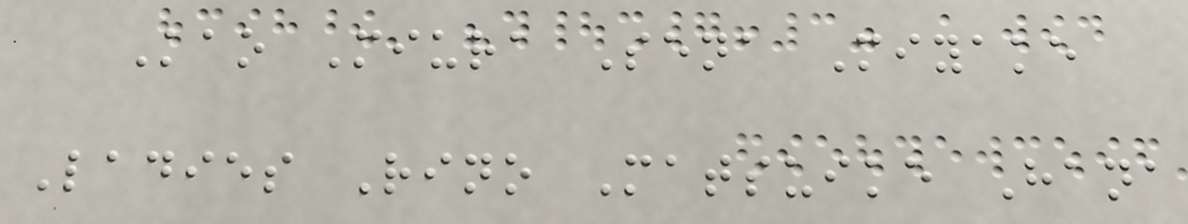Kao Miura Sena Miyake
Ladies Rino Matsuike Hana
